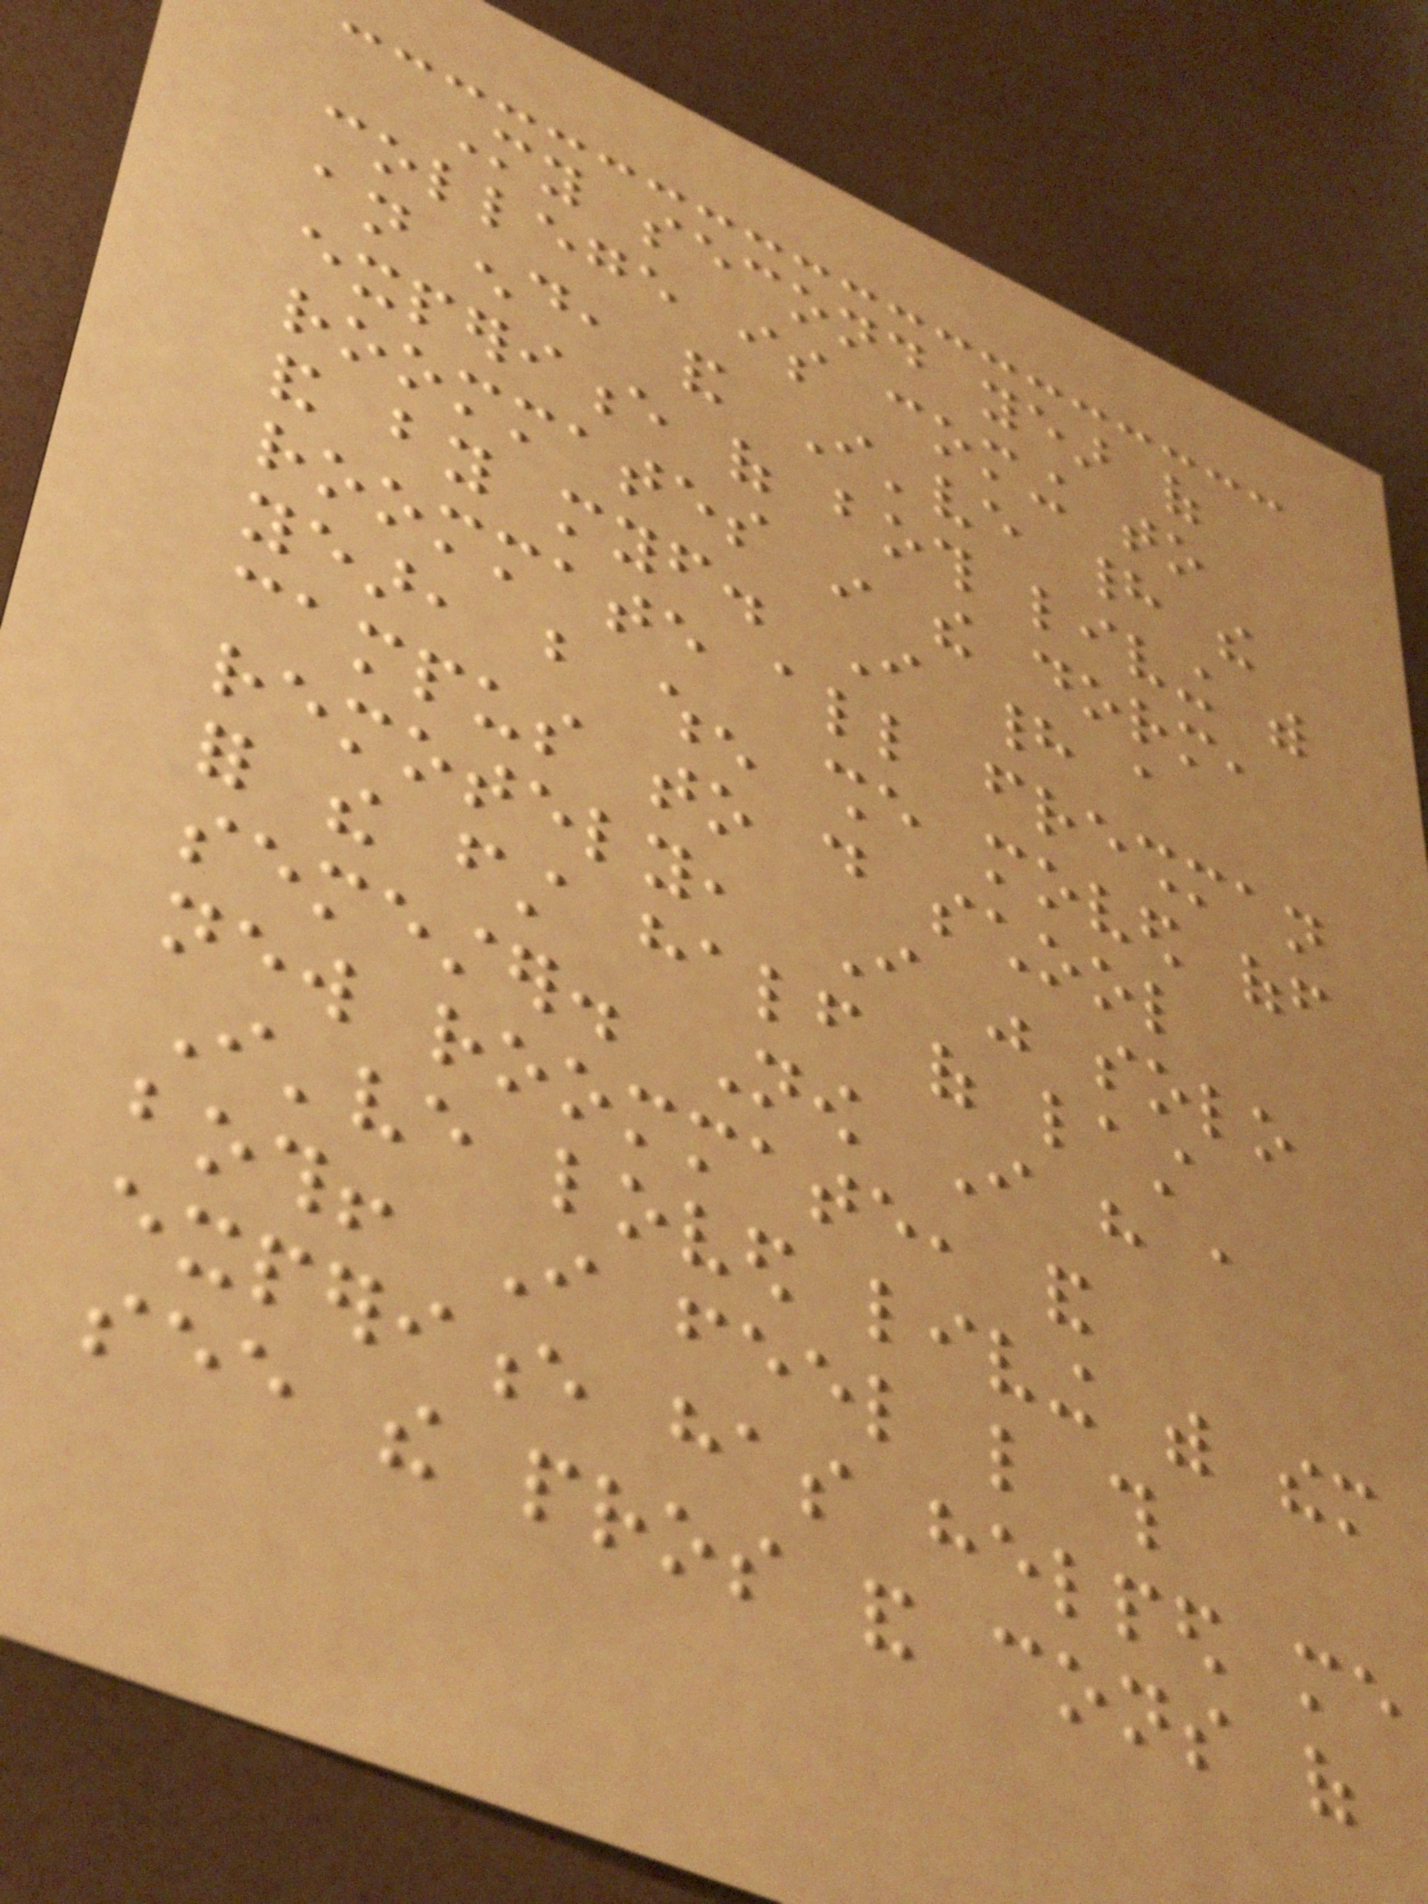My second year of
college is coming to
an end, and I've had the
experience of both living with
roommates in the dorm,
and by myself. I had a
roommate all freshman
year, but when she moved off
campus to do school
remotely, I was solo
for the first half of last
semester. Now I have a
new roommate, and
I've loved living with them
both! I feel like this
experience has helped me
see the pros and cons of
